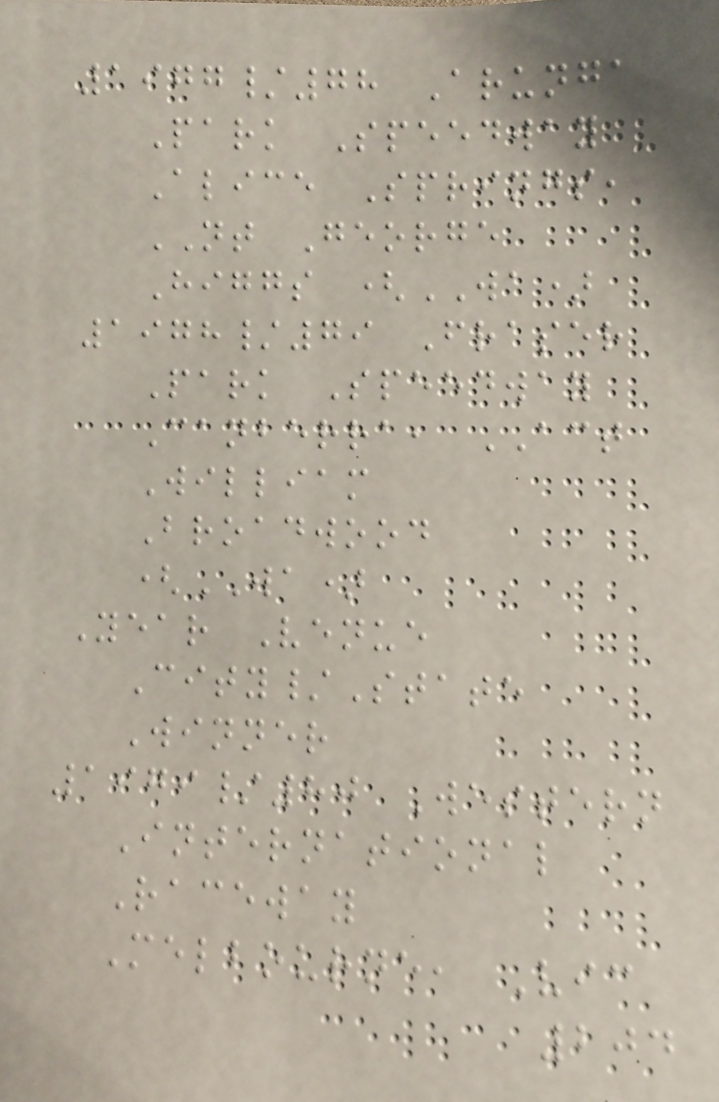1977/78 Arunga
Park Speedway
Alice Springs,
NT George
Higgs (WA)
1978/79 Fraser
Park Speedway
Canberra, ACT
William
Broadwood
(WA)
Year Venue
City/State
Winner
1979/80 Western
International
Raceway
Melbourne, Vic
204
